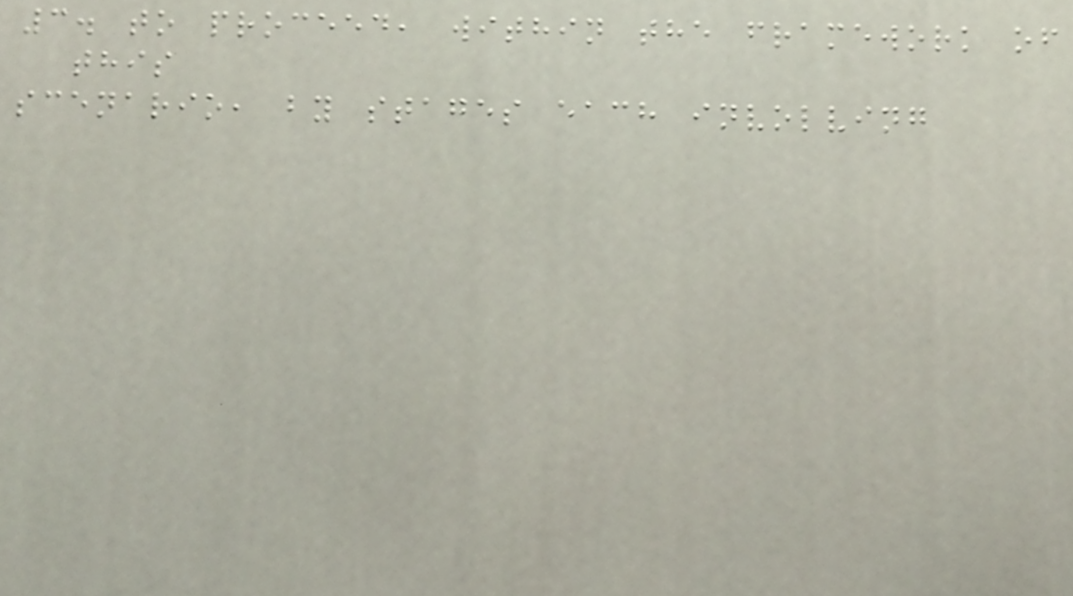3. to proceed, within the framework of
this
scenario, by stages each involving
